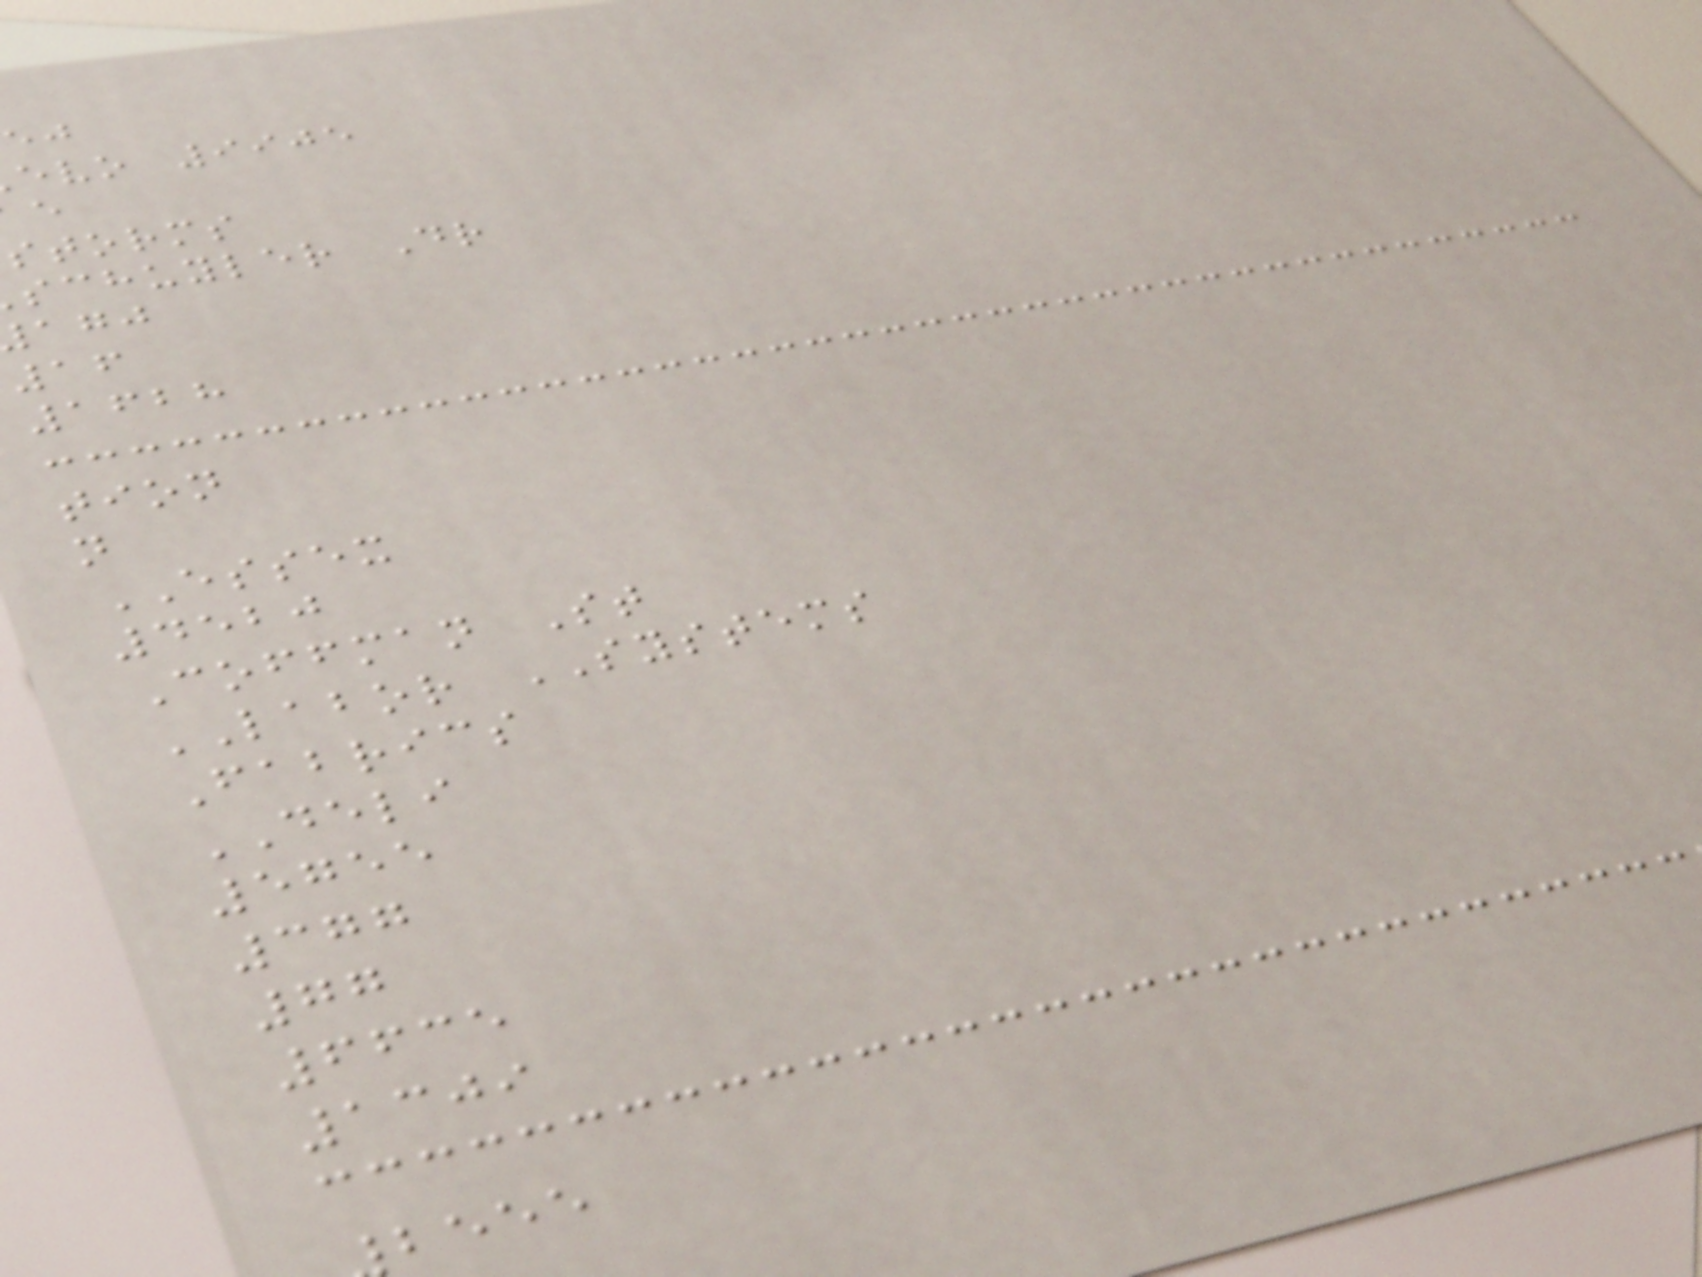evo 9905
storms
schuyler Dr
16
1628
tion
n
ESSEX
4520
Coffman St
LABOR SYSTEMS
Fabrics
DELI
5755
377
77
6635
1309
beee
